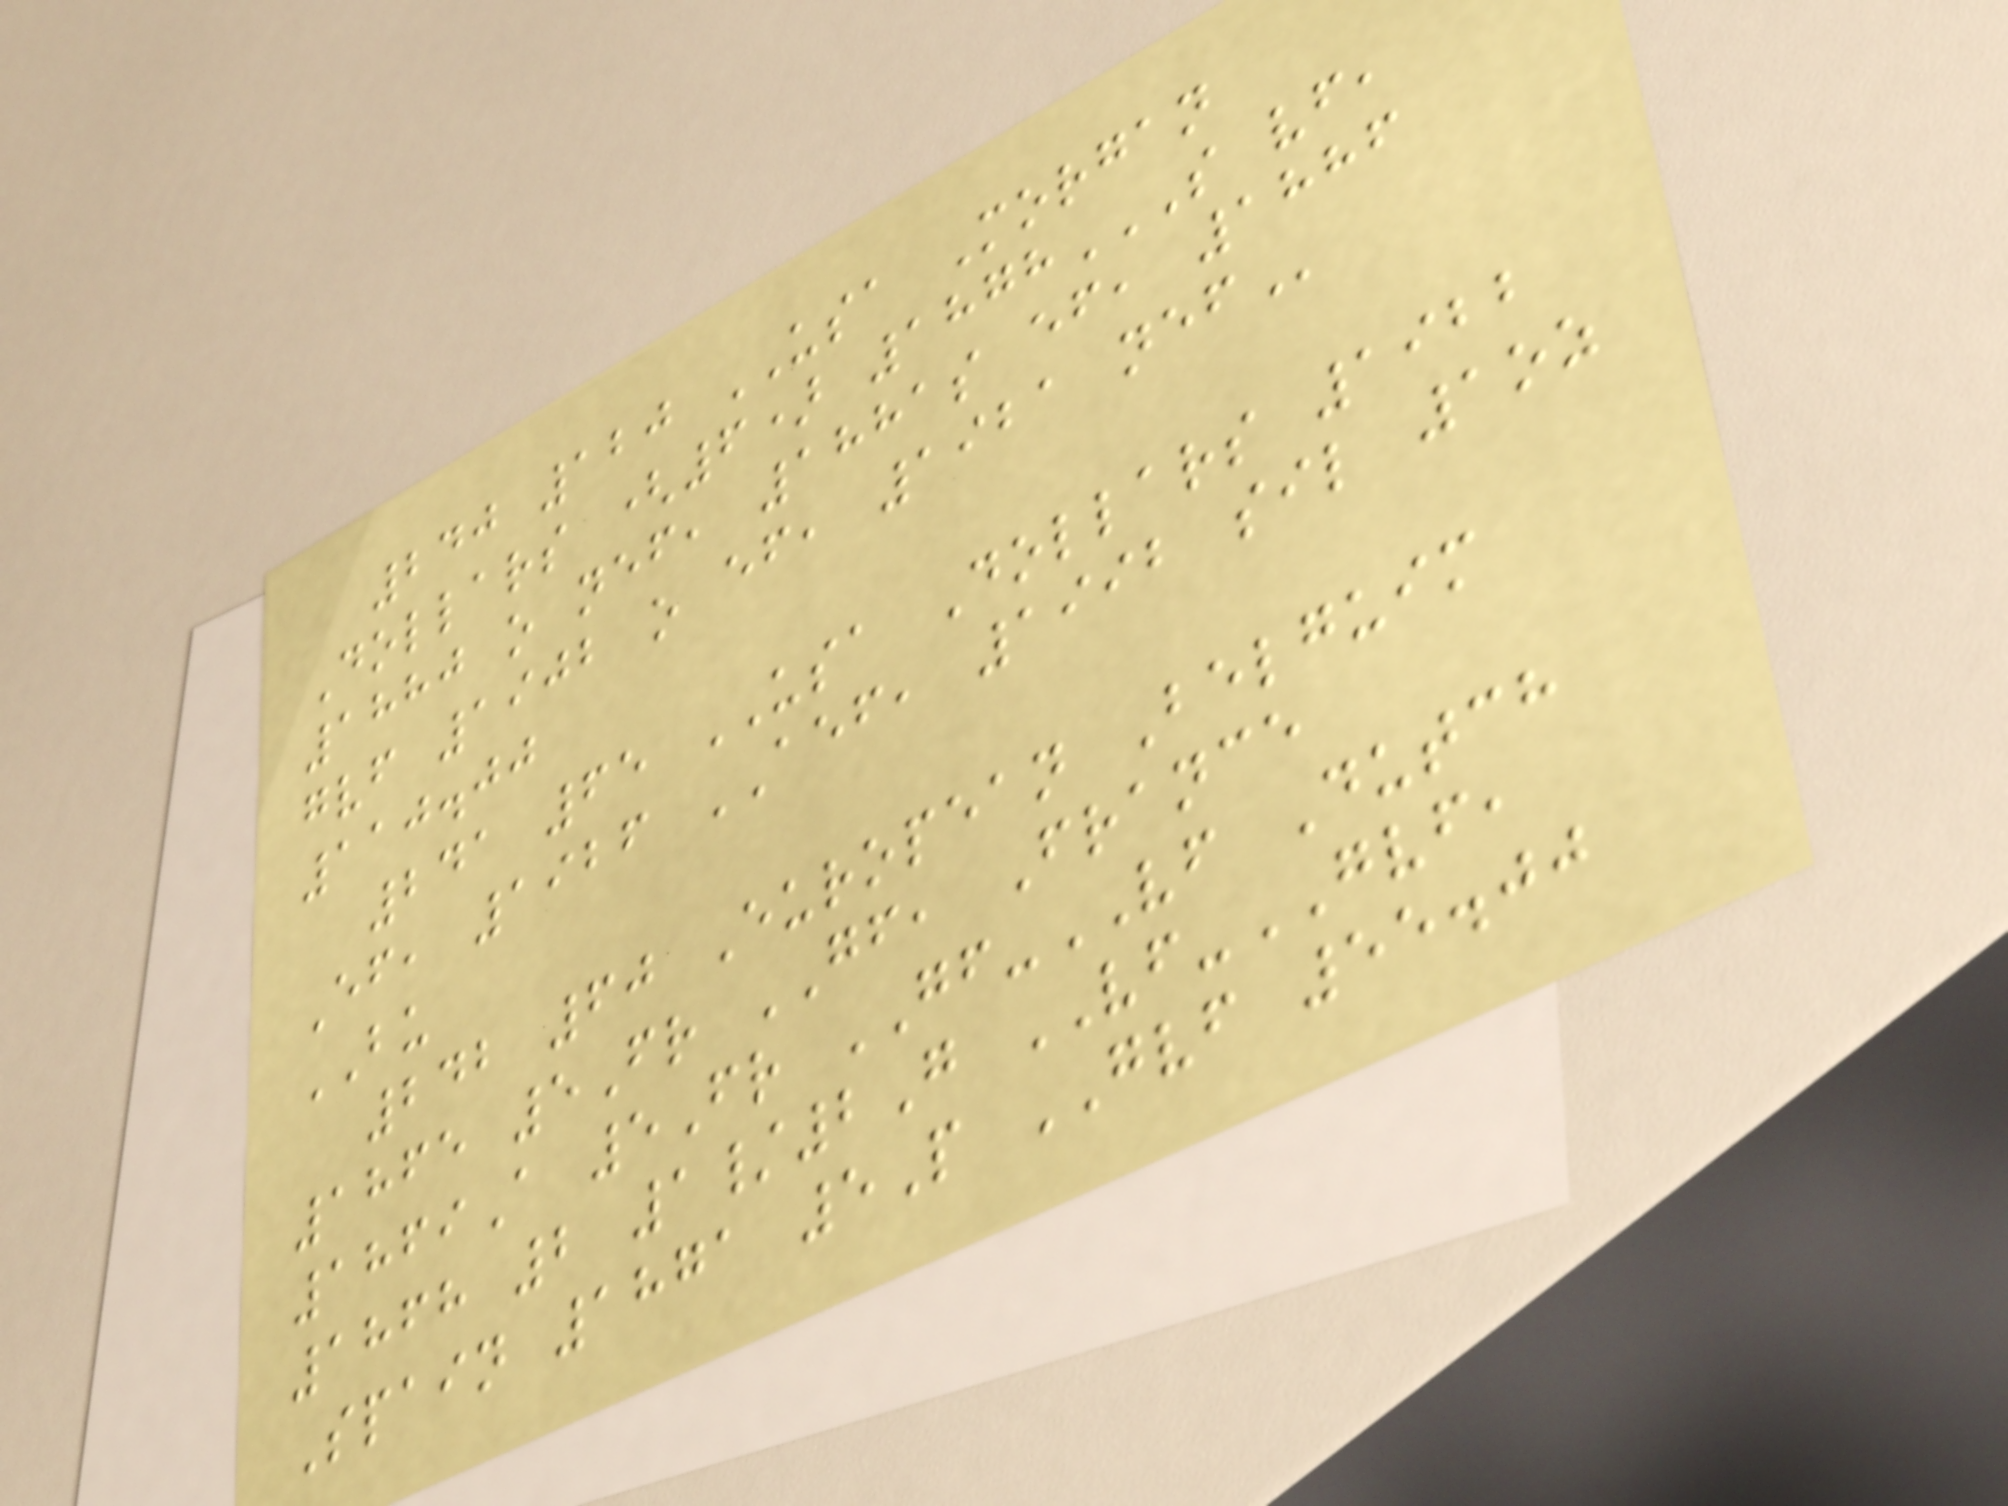240 120 USA Morgan
Dollars (6) 1878S VF,
1880 O NEF, 1881S EF, 1886
GVF 1902 O EF, 1921 NEF
110.00
241 65 USA Dollars 1922
Ef, 1926 AEF, 1992 sil 1oz
BU
242 60 European Belguim
1865 5Fr GF, France
1869A 5Fr GF-VF Dutch
1868 2 1/2G VF-GVF,
Spain 1871 5P GVF 55.00
